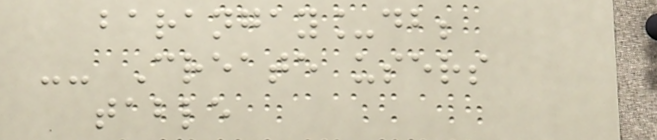barangay_db;
-- Create users
table
